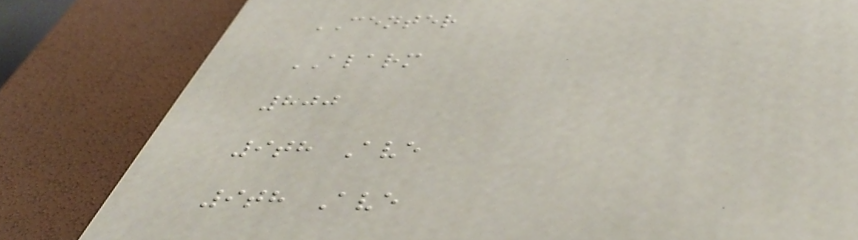CENTER
ALARM
800
9th Ave
9th Ave
